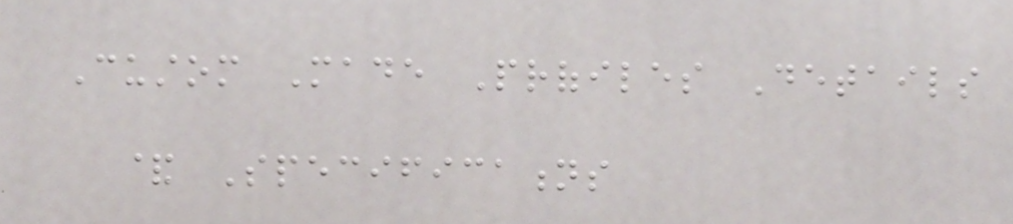Custom Made Profiles Details
& Specifications
